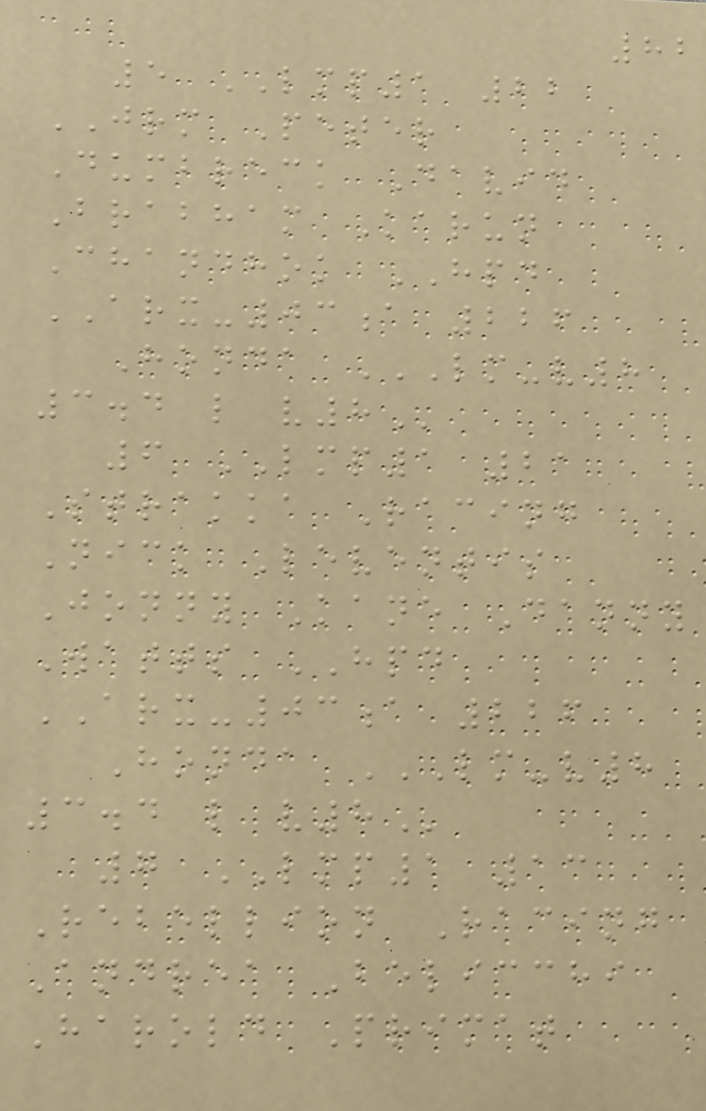82
5 LMP1 22
JRM Peter
Dumbreck David
Brabham Karun
Chandhok HPD
ARX-03a 226
Honda LM-V8
3.4 L V8
6 LMP1 21
Strakka Racing
Nick Leventis
Jonny Kane Danny
Watts HPD
ARX-03a 226
Honda LM-V8
3.4 L V8
7 LMP1 13
Rebellion Racing
Andrea Belicchi
Harold Primat
